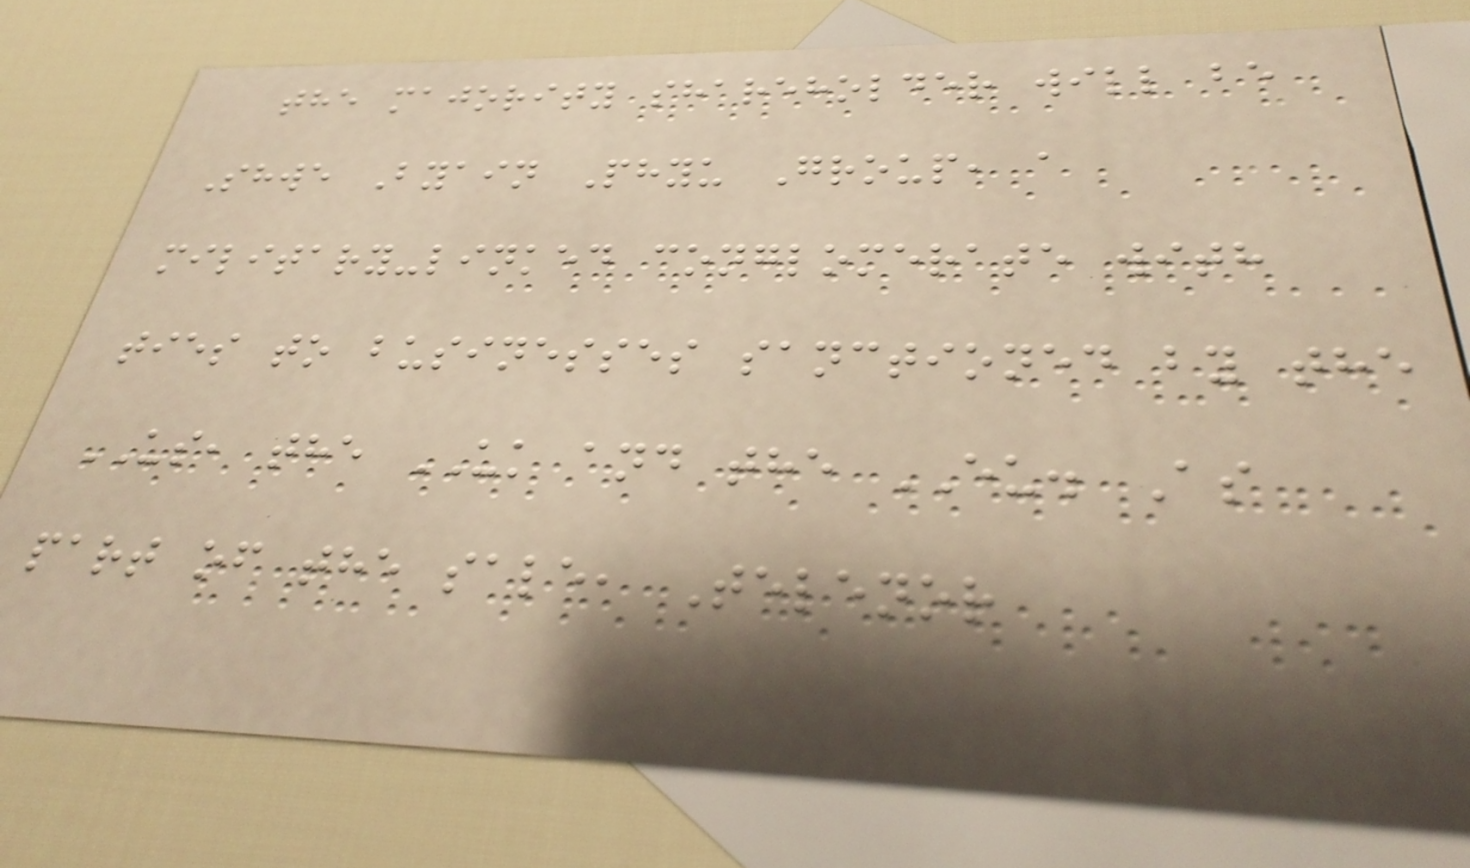the majority shareholder will be
Shwe Byain Phyu Group, a
military-linked conglomerate with
ties to businesses sanctioned by the
US, the UK and the EU. As
part of the sale, Telenor
